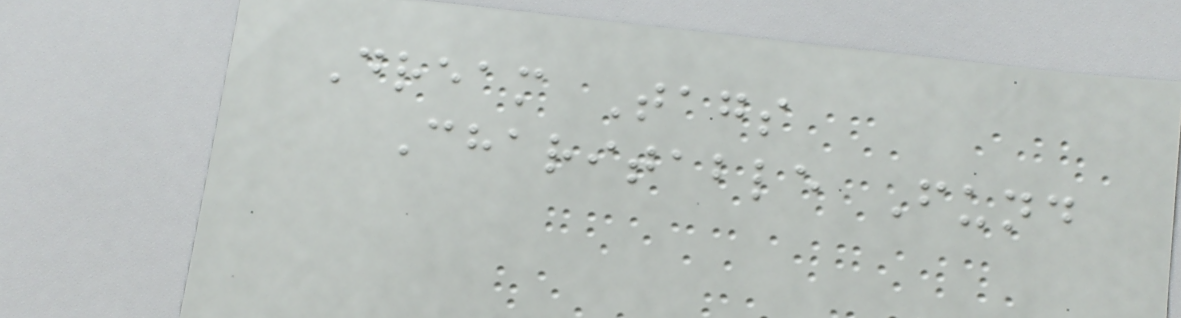Dream Tags
Charitable Fund
